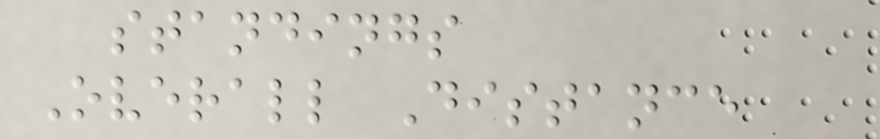standings
Overall Distance
